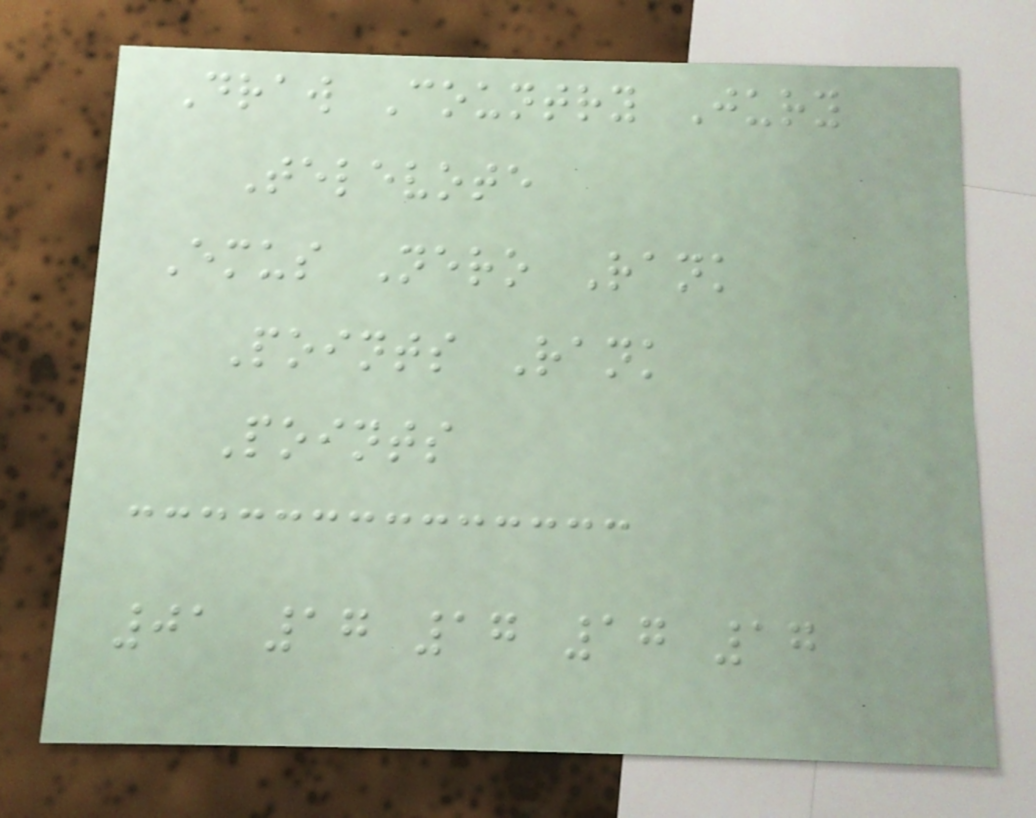Draw Country Jury
Televote
Emus Nero Rank
Points Rank
Points
01 17 17 17 17
